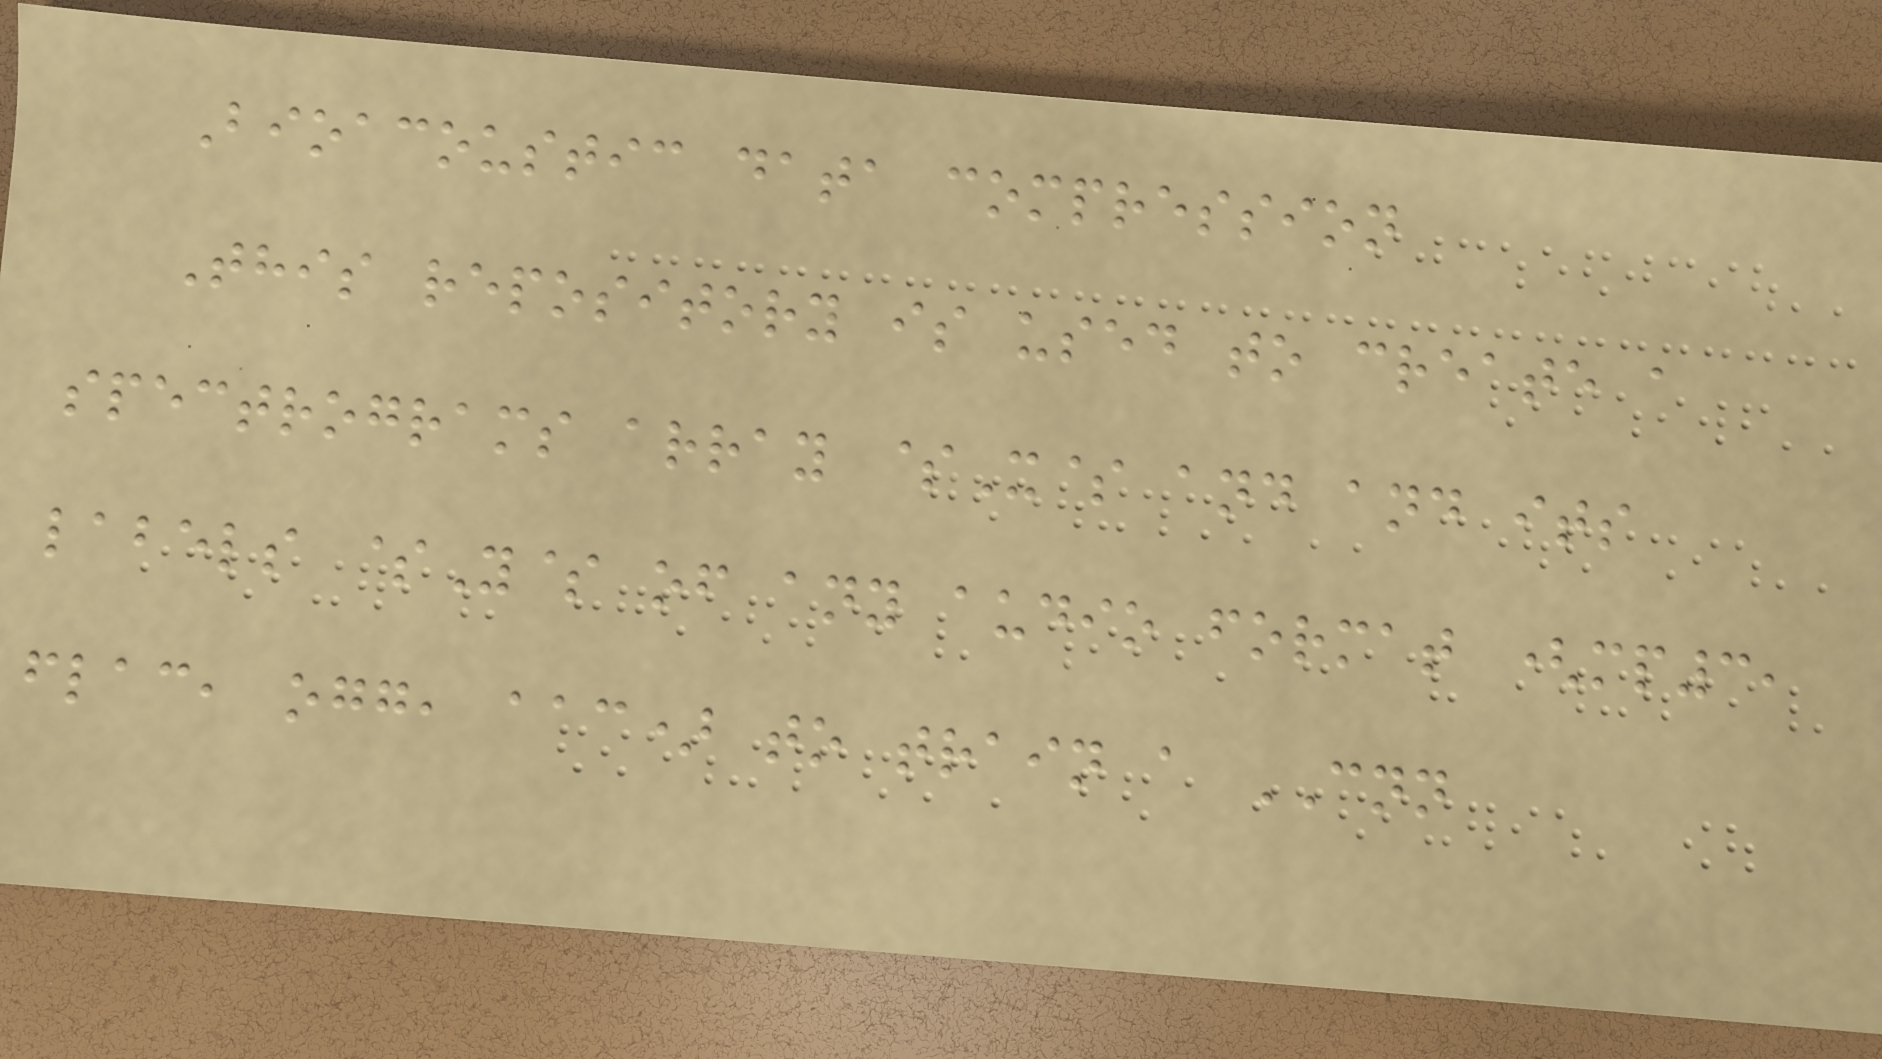Bioacoustic data compression
This repository is used to create a
spectrograms array $X$ and and its
labels $Y$ of any audio format (mp3,
flac, ogg, aac) to train a CNN
